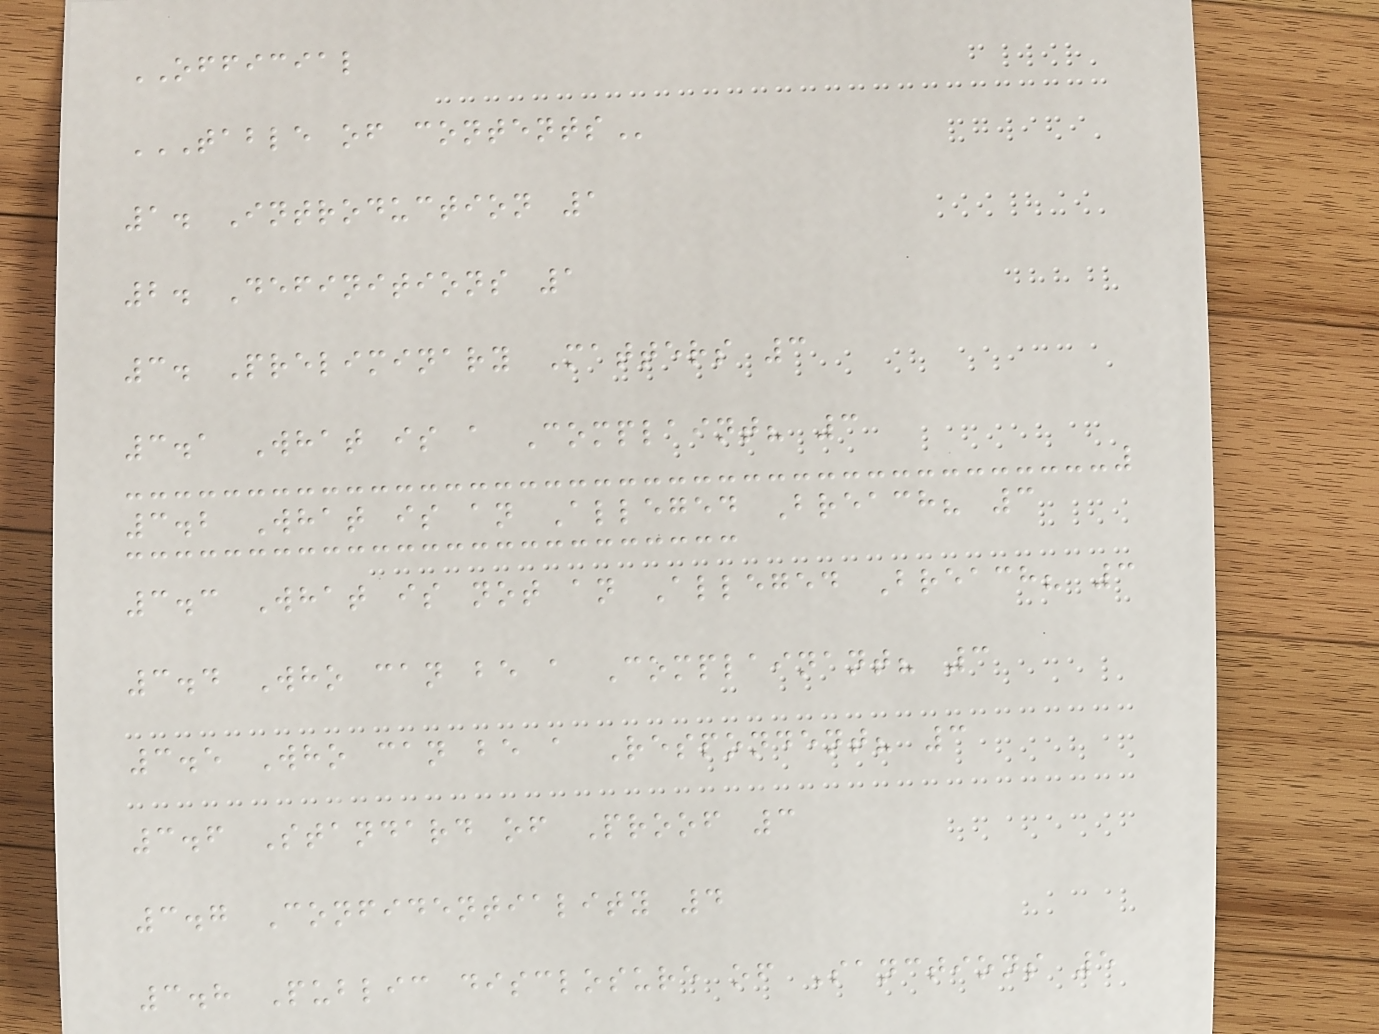OFFICIAL
TABLE OF CONTENTS
1. Introduction 1
2. Definitions 1
3. Preliminary Matters 3
3.1 What is a Complaint? 3
3.2 What is an Alleged Breach? 3
3.3 What is not an Alleged Breach? 3
3.4 Who can be a Complainant? 3
3.5 Who can be a Respondent? 3
3.6 Standard of Proof 3
3.7 Confidentiality 4
3.8 Public disclosure of Sanctions 5
